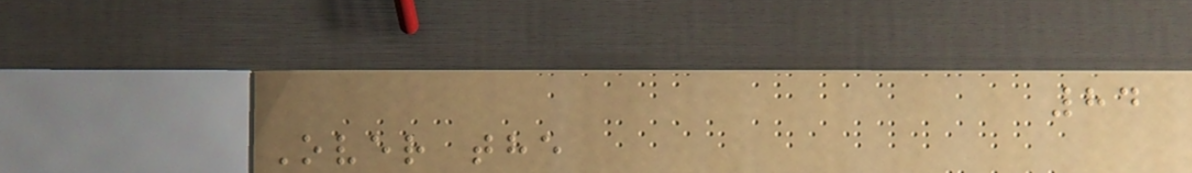84
Over the
